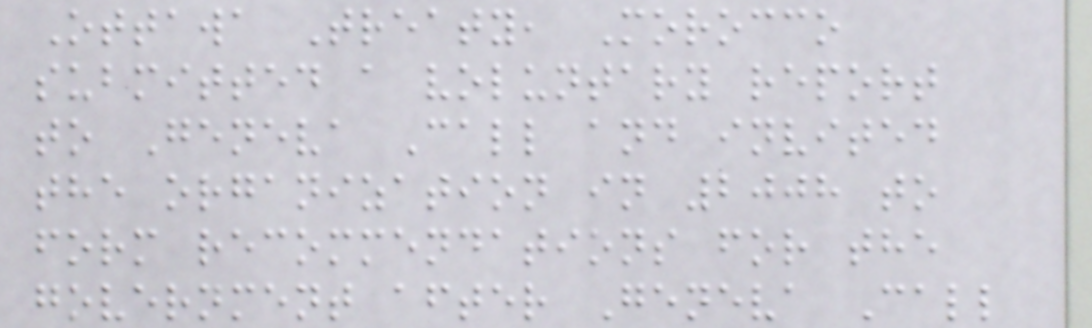Ottawa Treaty, Morocco
submitted a voluntary report
to Geneva Call and invited
the organization in 2008 to
form recommendations for the
government after Geneva Call
